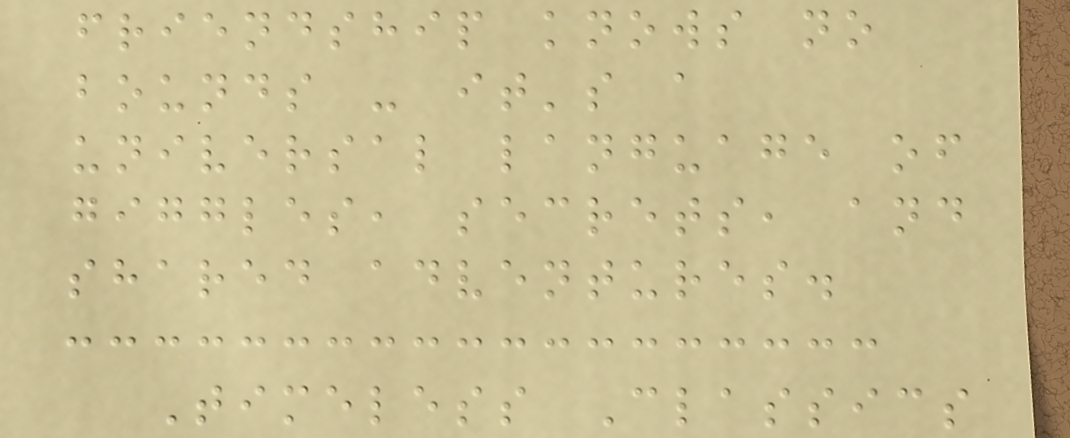friendship knows no
bounds - it's a
universal language of
giggles, secrets, and
shared adventures.
Timeless Classics
